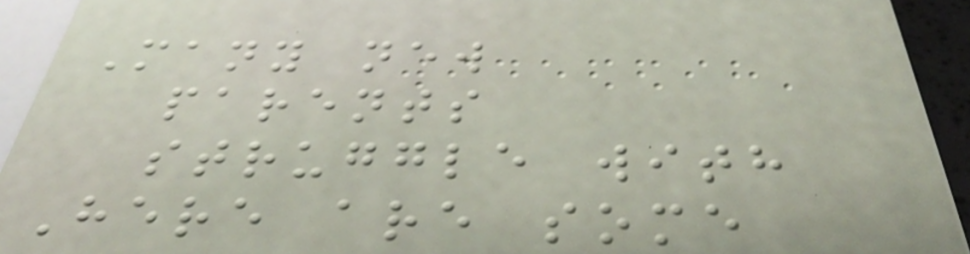Many new
parents
struggle with
Here are some
